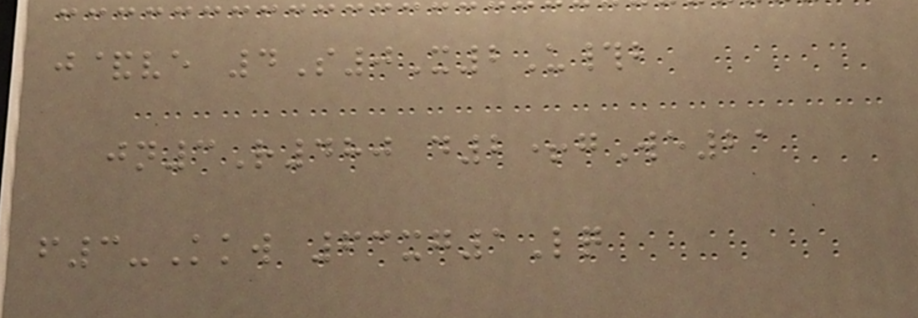j&ve 4S0X2U#b
jn3R480 d2+gWe21
f3-Kkw 63xg1Lq
